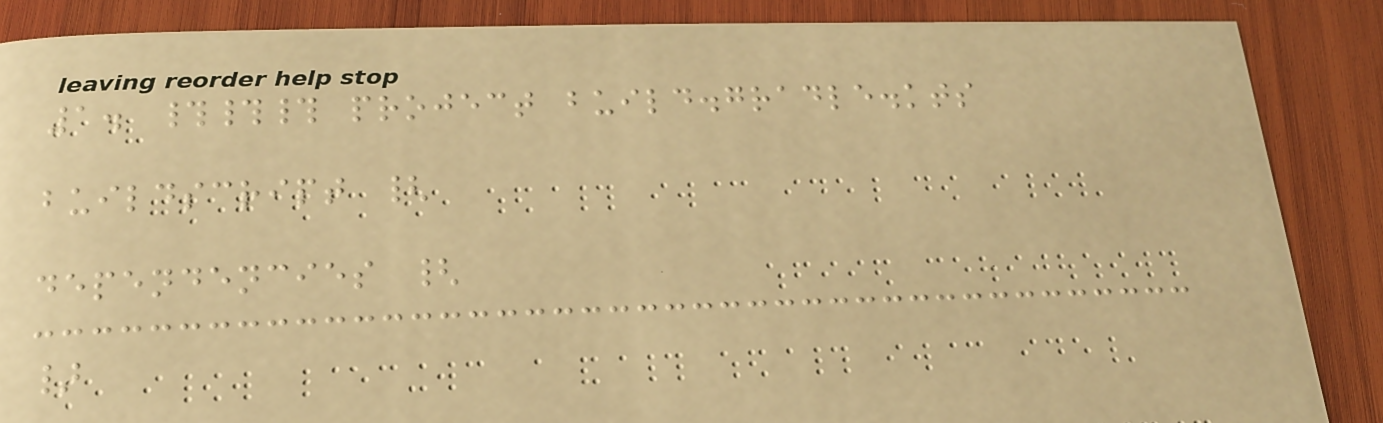1. ### project build.gradle.kts
buildscript {
dependencies {
}
